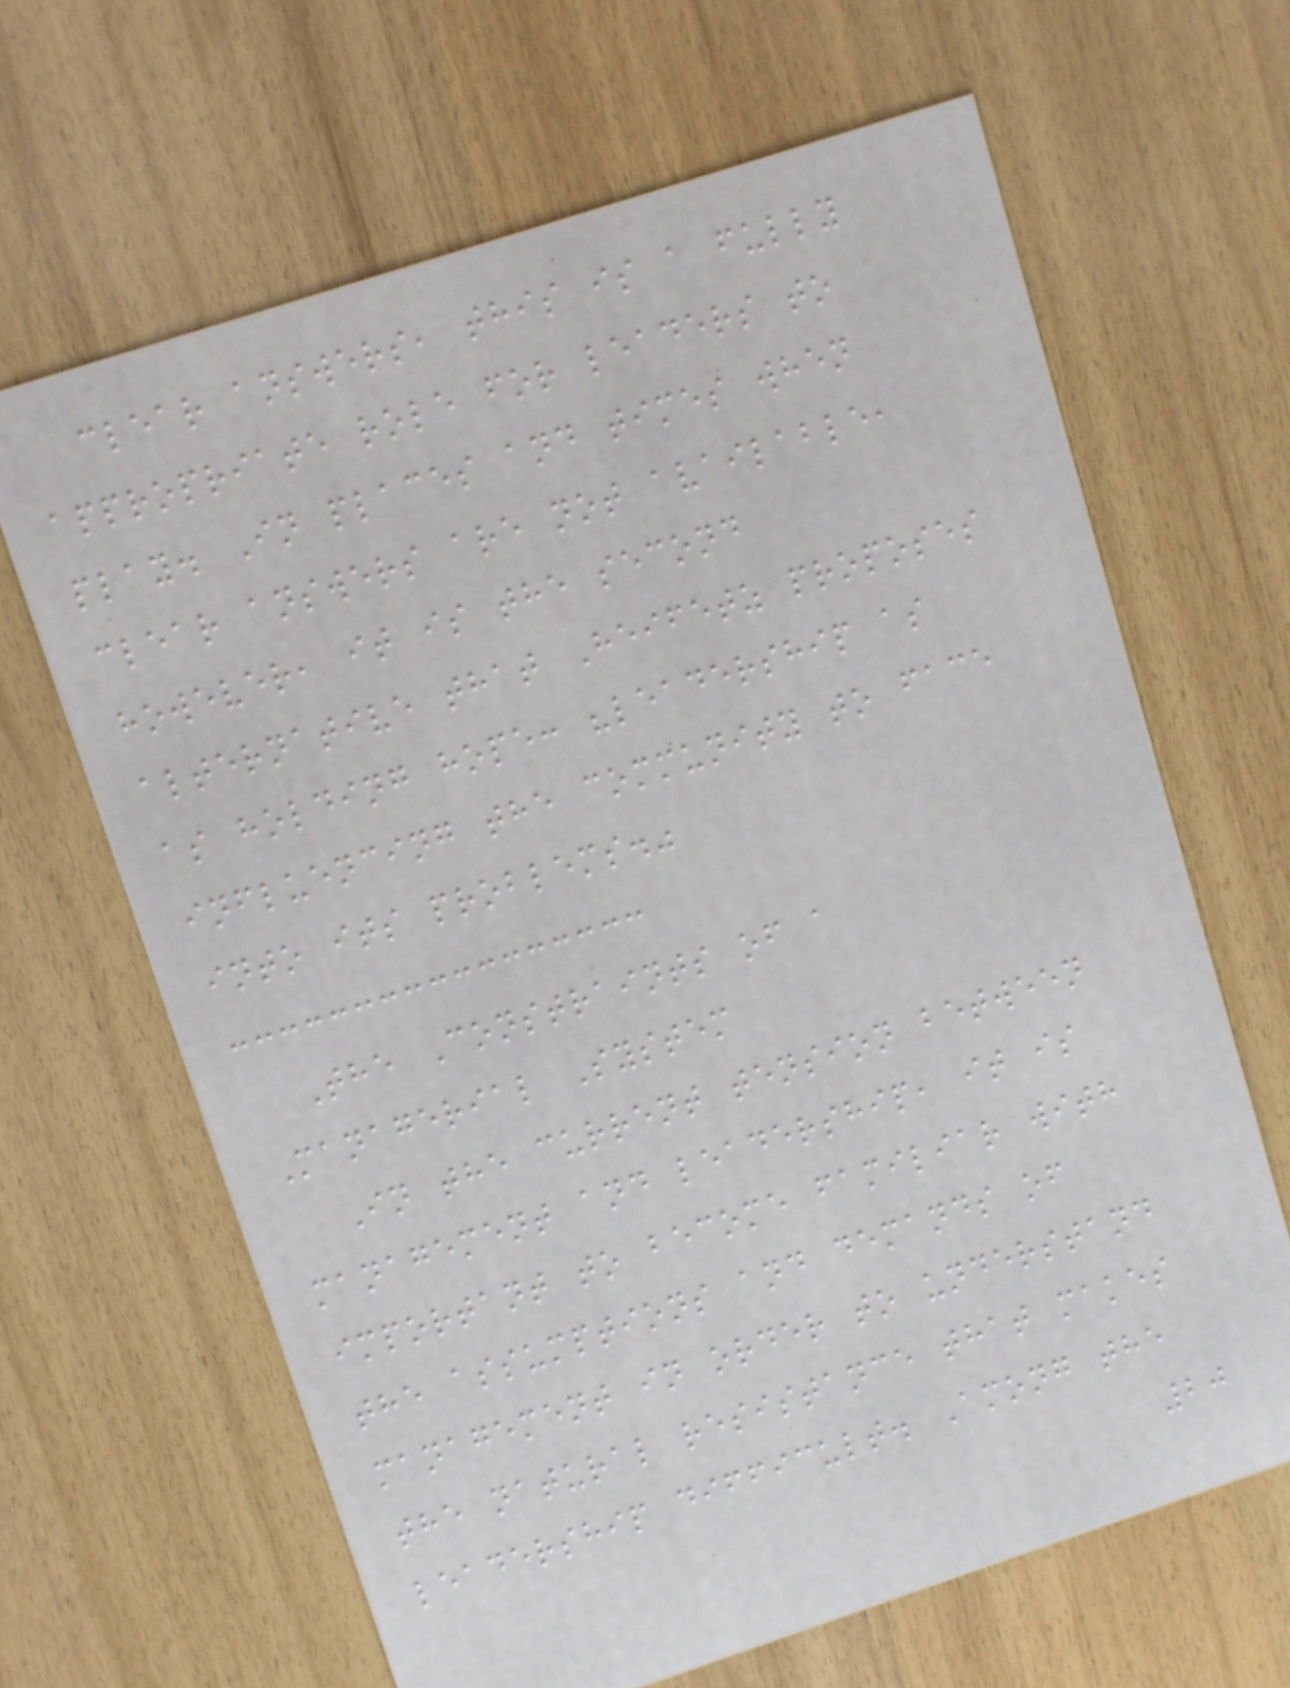clear answers, this is a fully
appropriate role for leaders to
play. In places and times when
clear answers are not available,
however, it is the second
alternative that Heifetz proposes
as holding hope: "leadership as
influencing the community to face
into its problems."
The Constraints of a
Managerial System
In the current tension between
management and leadership, it is
important to become familiar with
the assumptions and demands of
management in order to understand
the natural resistance that makes
leadership difficult. Among the
20
